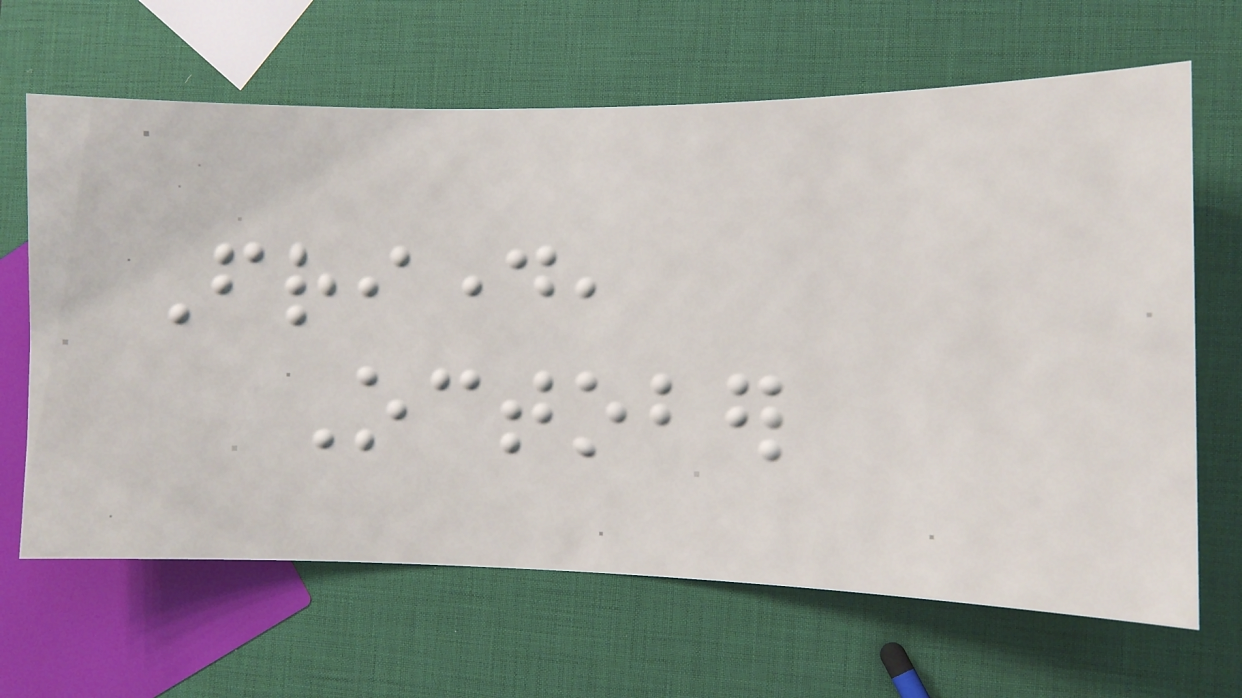Friday,
October
